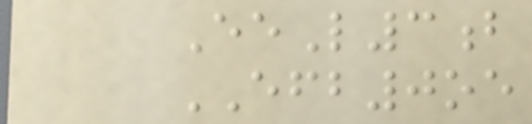EeL3b
EFB0oe
